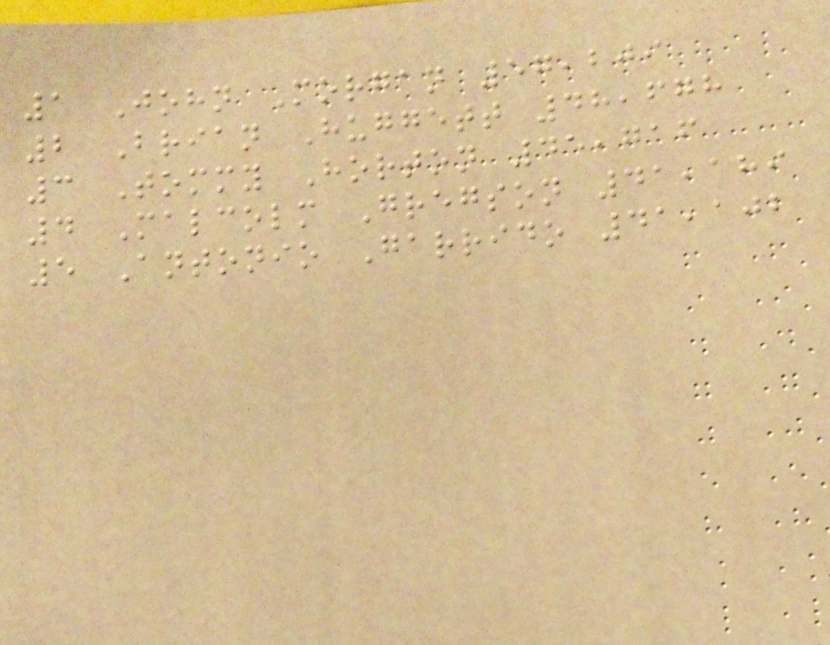1 John Morgan 57,209
2 Brian Huggett 48,678
3 Tommy Horton 45,716
4 Malcolm Gregson 41,189
5 Antonio Garrido 41,102
